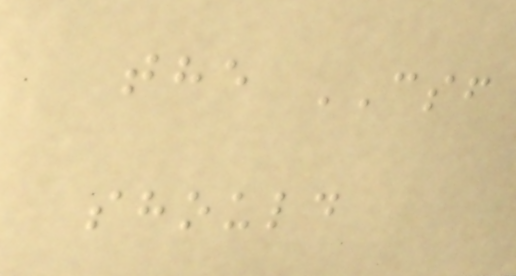the CSF
should
